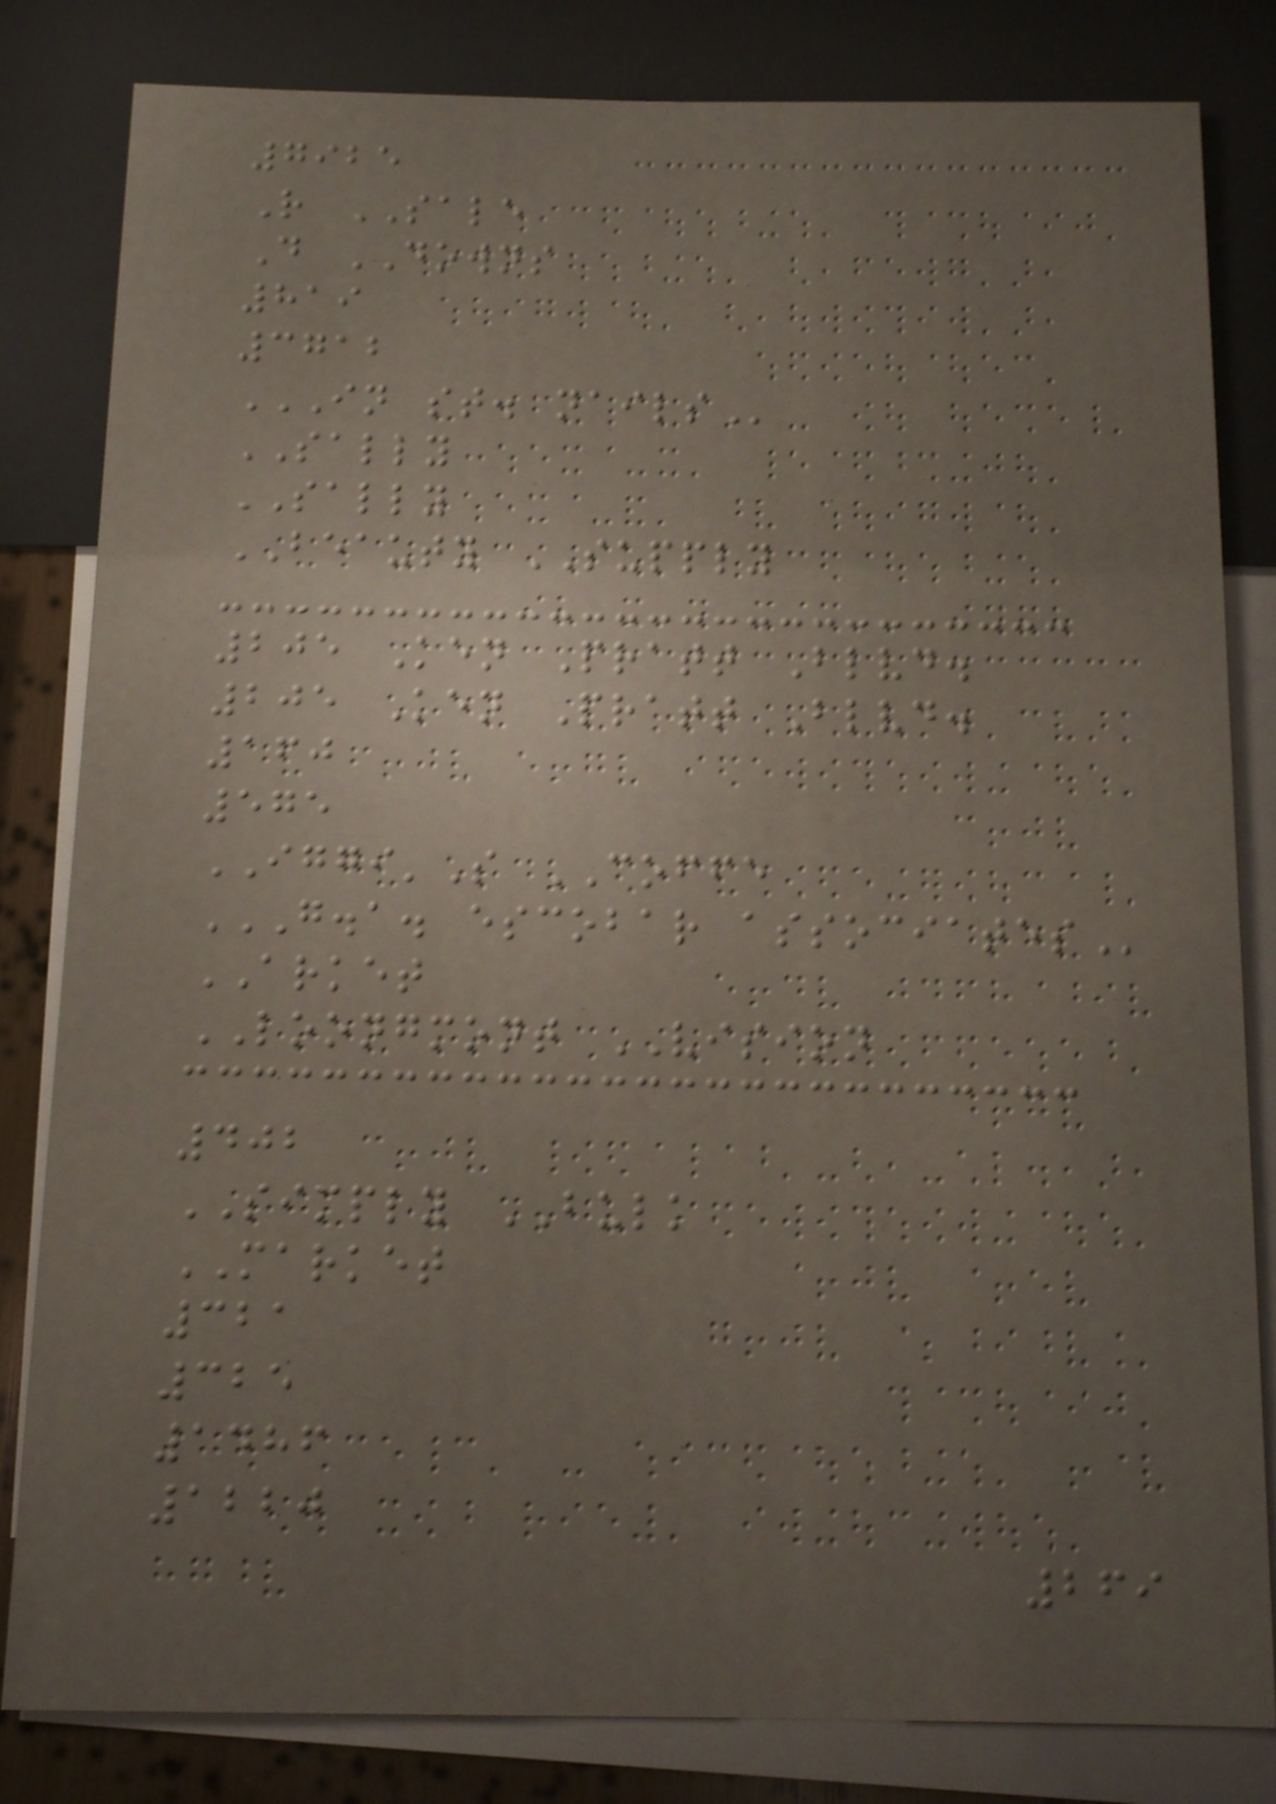7925
R SALE
D DOWNS
819
3712
IN ST. NAILS
SALLY
SALLY
BEAUTY SUPPLY
205 Ken Pratt Blvd.
205 Ken Pratt Blvd.
160
575
IGGI'S COFFE
G.A. ESCOBAR ASSOCIATES
ARKET
LOONGMONT VISION
402
SIMPLY BULK
MARKET
321
325
1486
1220
269
